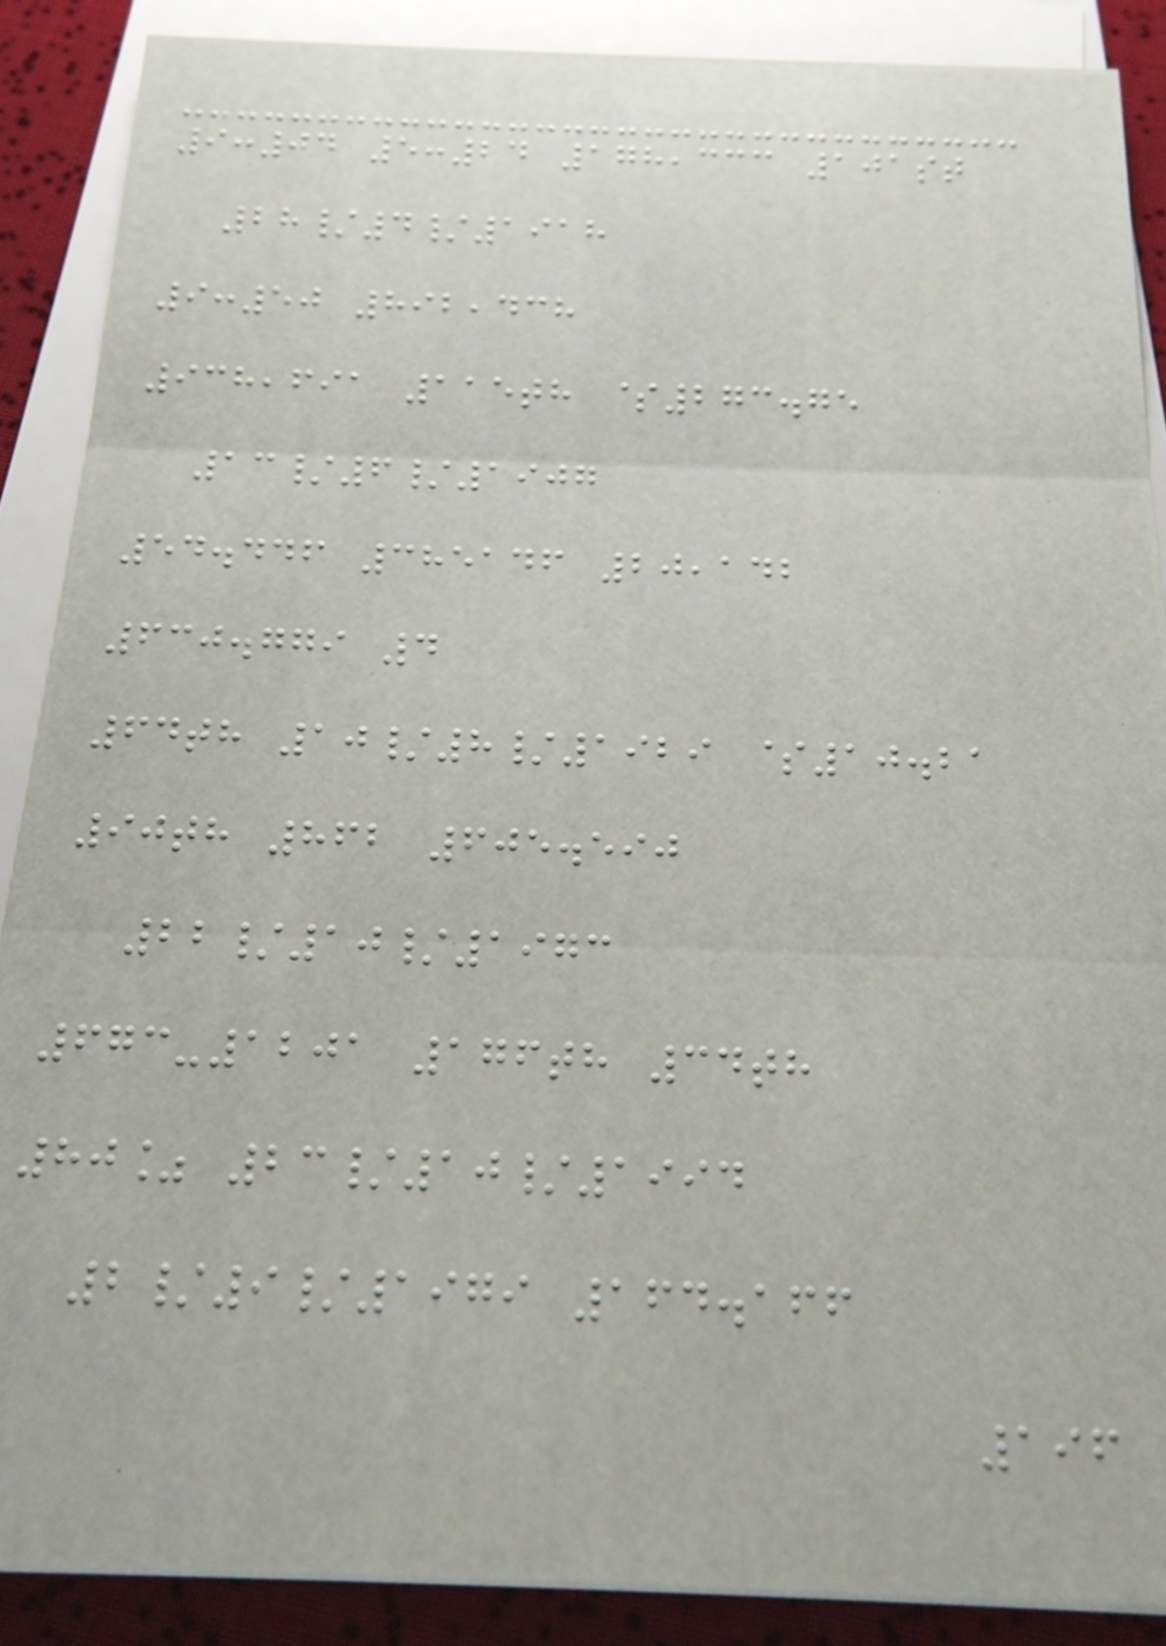9:04 5:24 178,333 101st
28/4/1918
9:50 892,438
938,691 115th $273.75
13/6/1907
54.446 385146 20,142
630.779 4
64th 10/8/1929 $10.21
90th 862 605.590
22/10/1973
673-1201 176th 34th
80% 23/10/1994
2/9/1979 164.166
196
